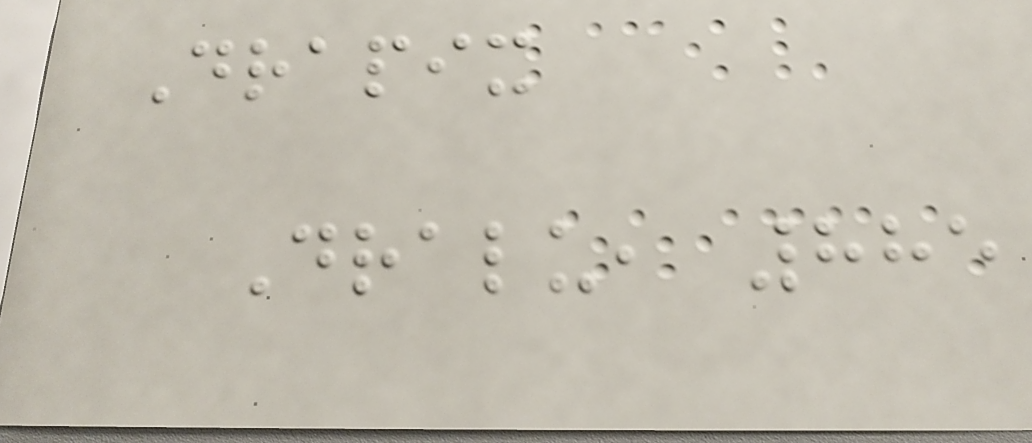Drapix
Dralu, 885
